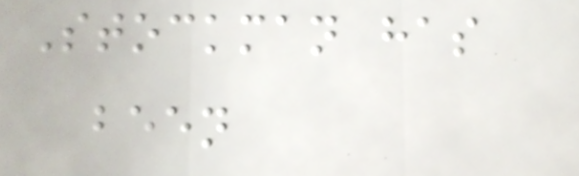Stockman has
been
